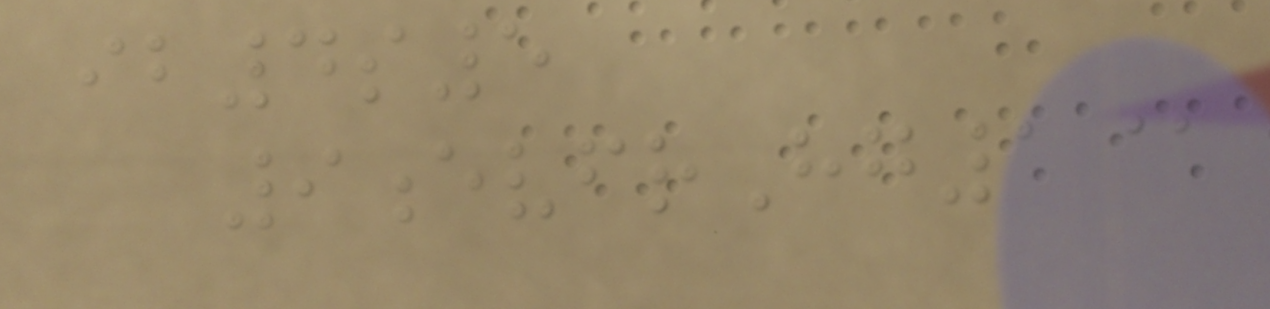ib4s5
9evfrHg1@
